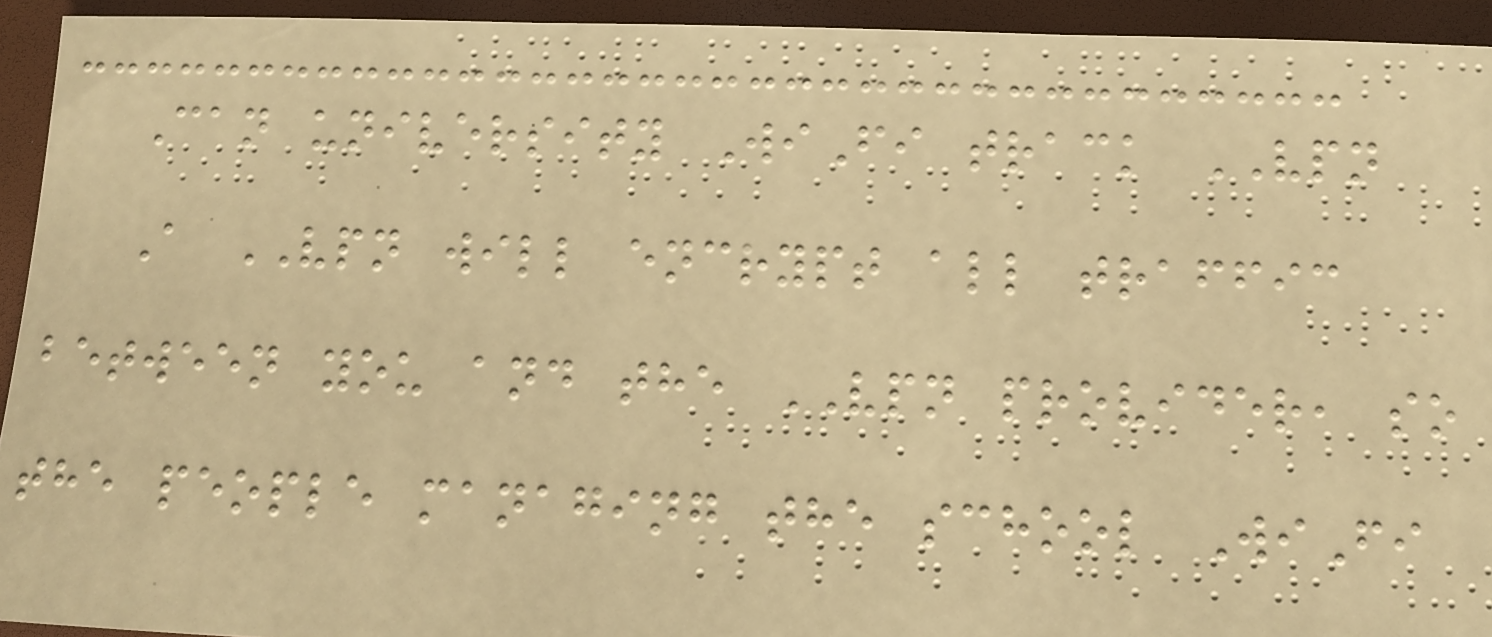Can university WiFi track VPN
A VPN will encrypt all traffic
between you and the VPN provider, so
the people managing the school WiFi
